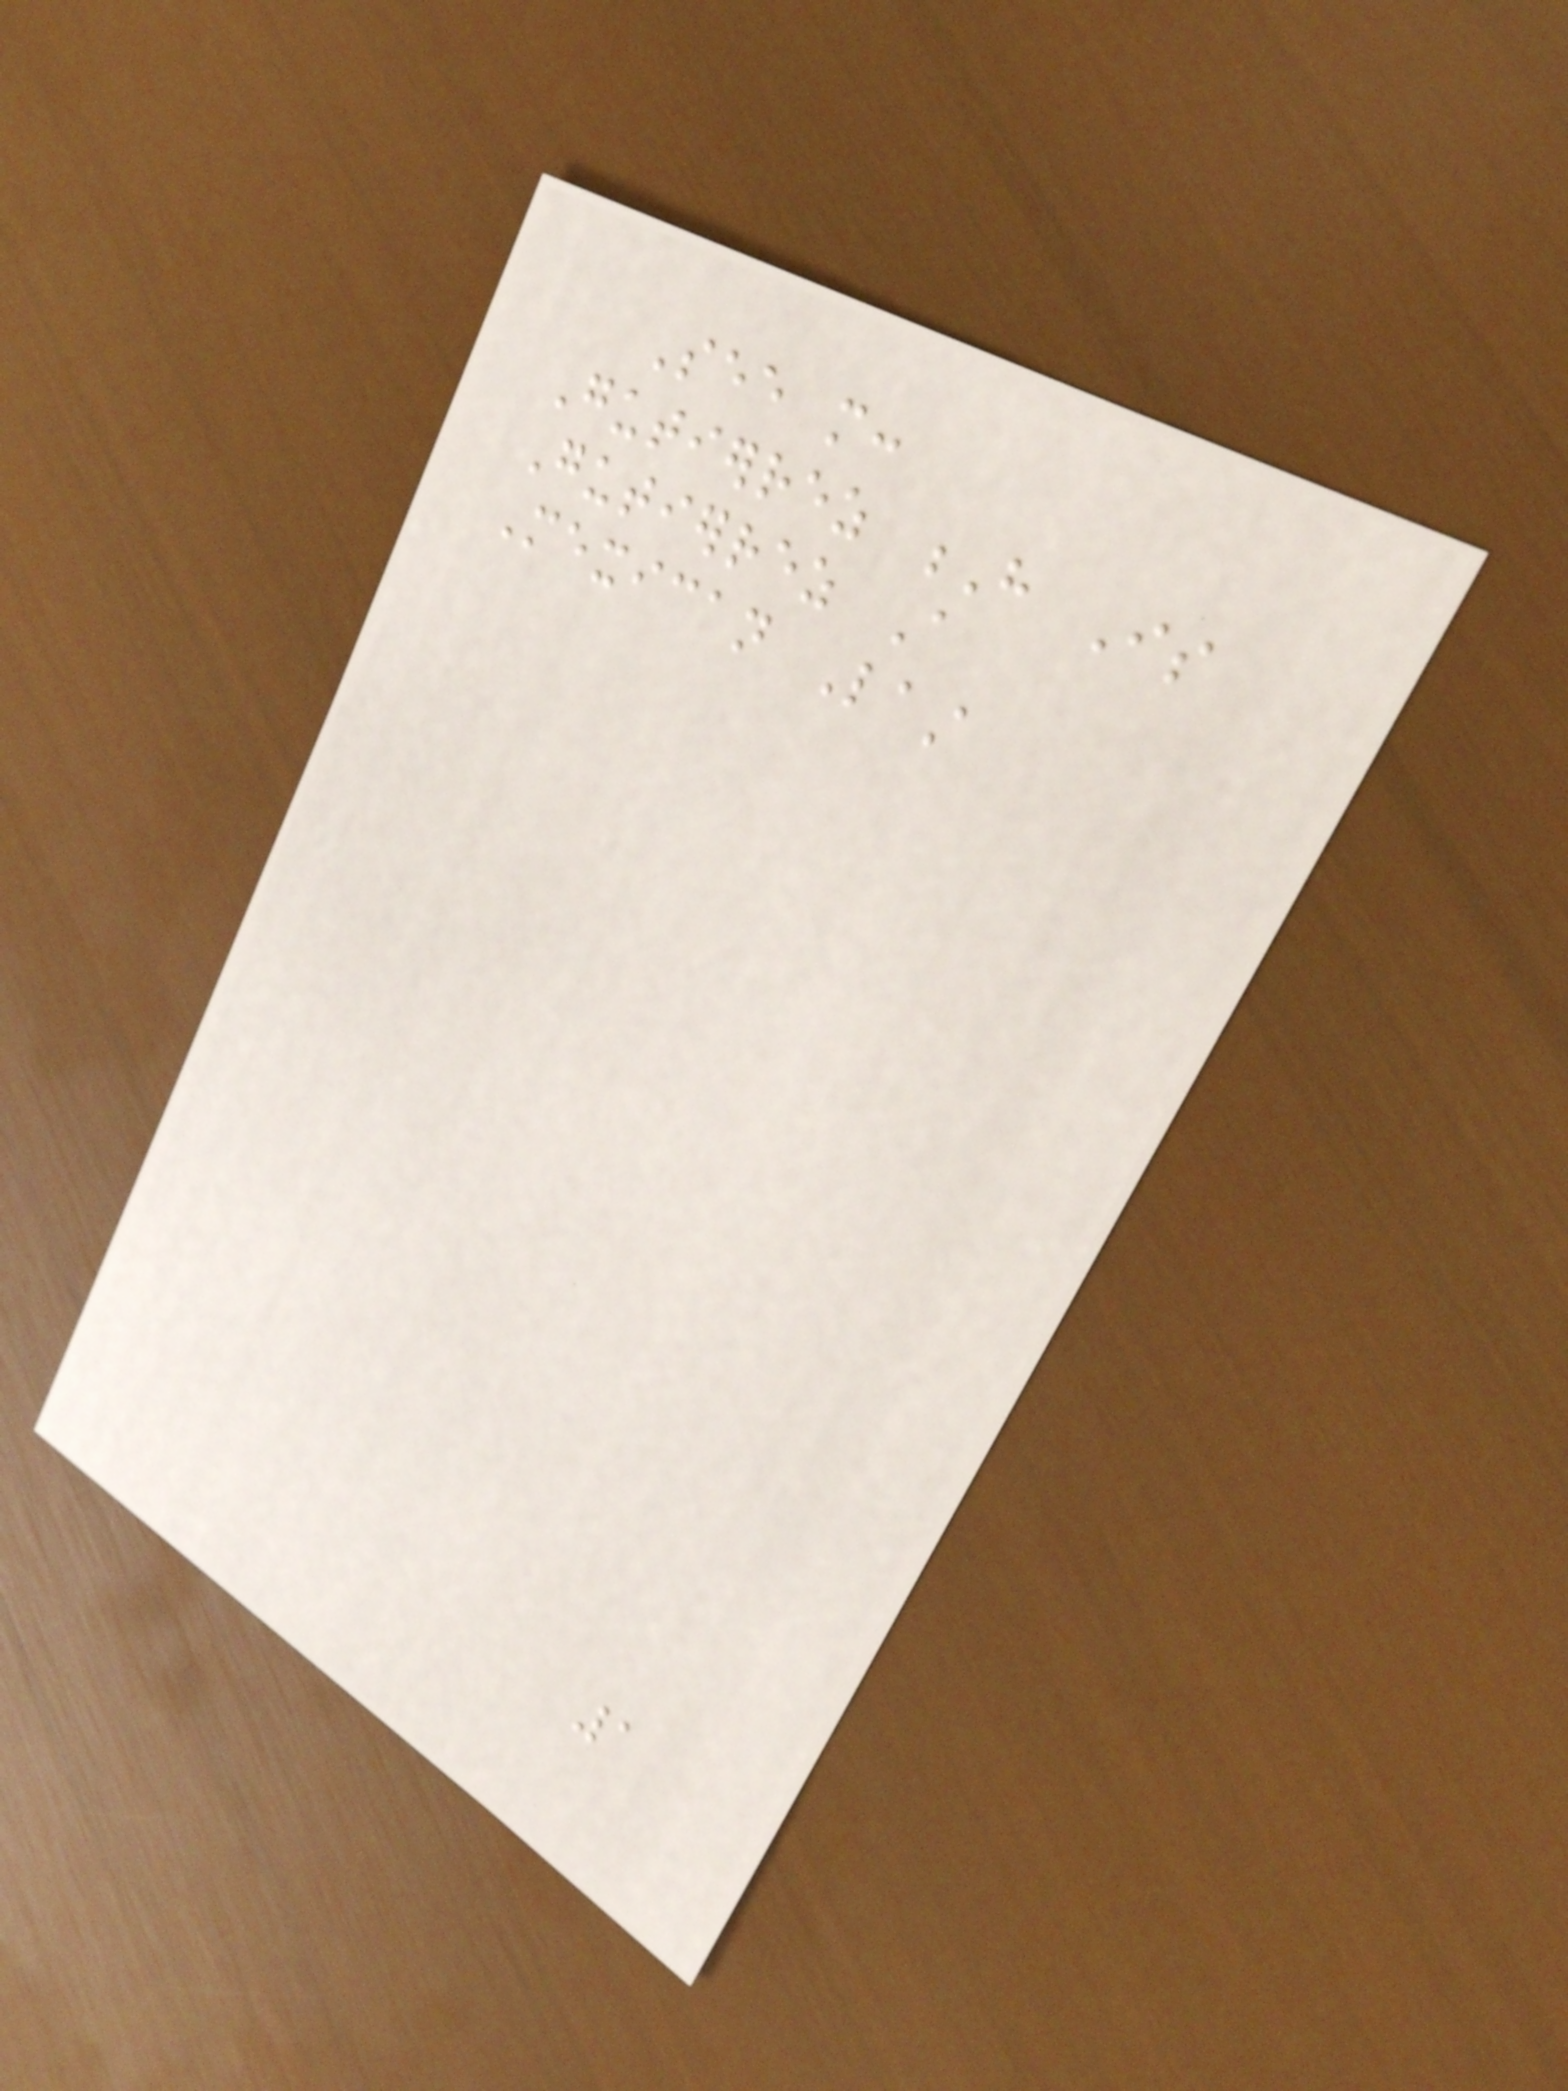See more:
Gutierrez H Is
Gutierrez A
Mexican Last
1
